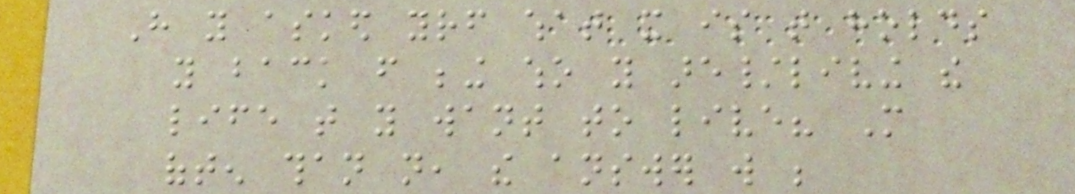Have you asked yourself what it is that holds
you back from being who you are/living the
life that you want to live? More
often than not, the answer will be
